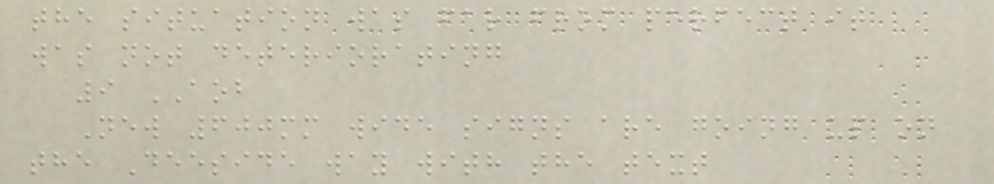the situation was far from perfect it
was not deteriorating
9 AOB
New 600mm wide signs are going up on
the Deeside way with the text
